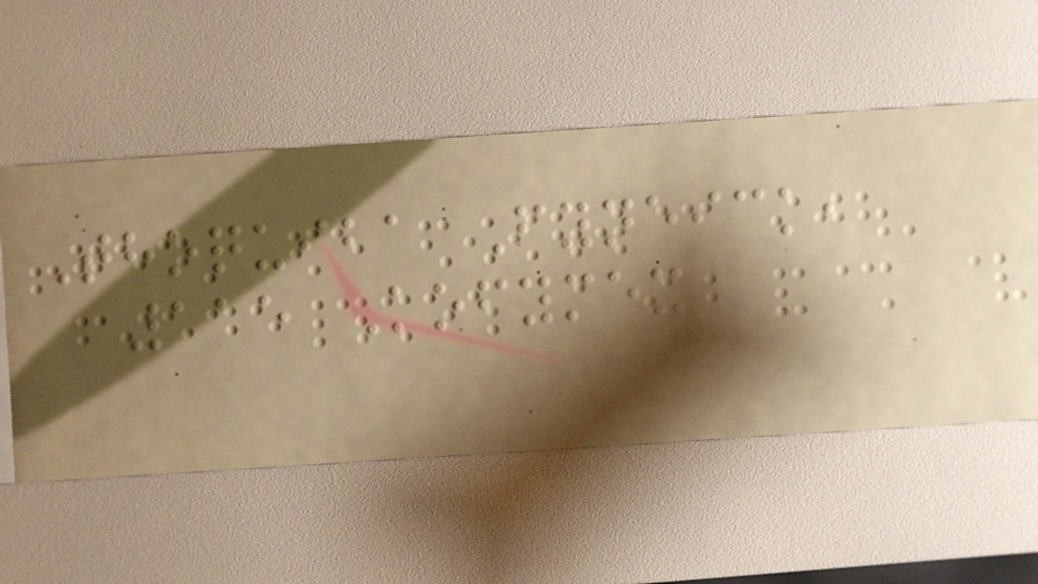Thoquiba Fyneick,
115 Kofymex
